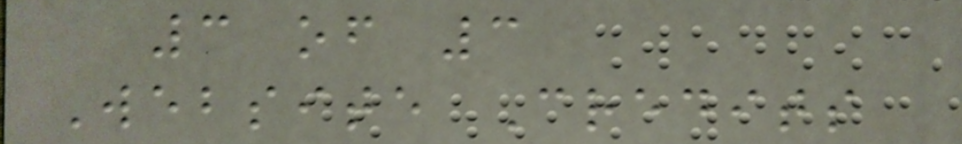3 of 3
Website Credits
